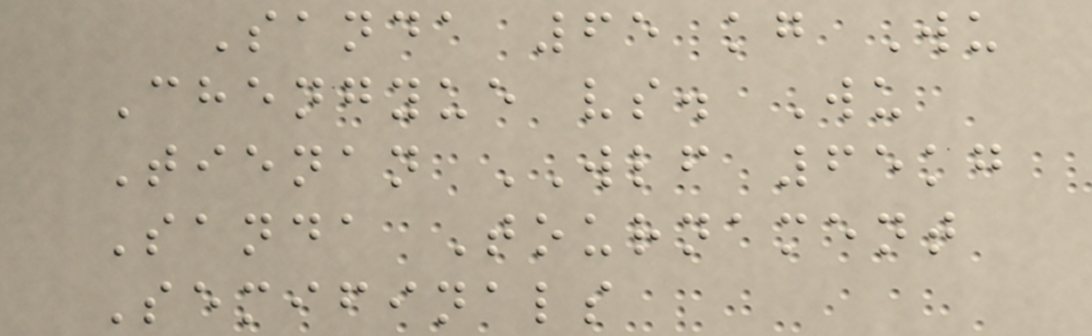Sanda 65 kg Wu
Chengyue vs. Wu
Tienan WLF 65kg
Sanda Tournament
Semifinals
